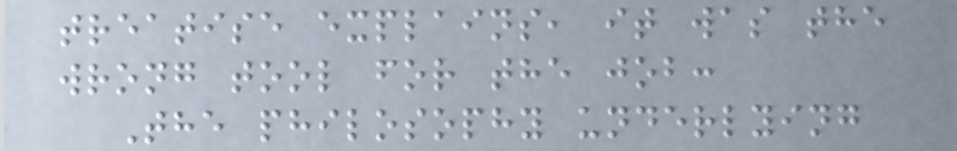treatise explains, it was the
wrong tool for the job:
The philosophy underlying
